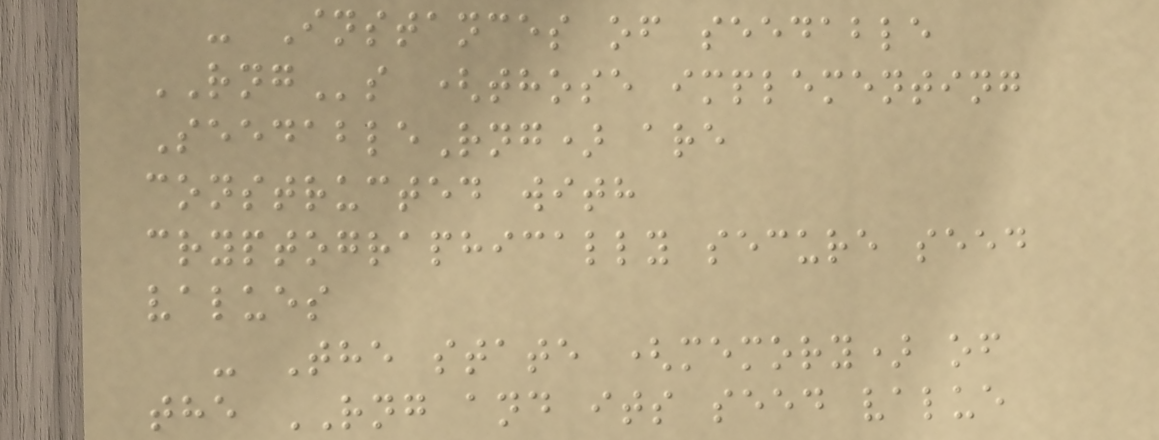- Instances of seedable
RNGs (those implementing
SeedableRng) are
constructed with
cryptographically secure seed
values
- The state (memory) of
the RNG and its seed value
